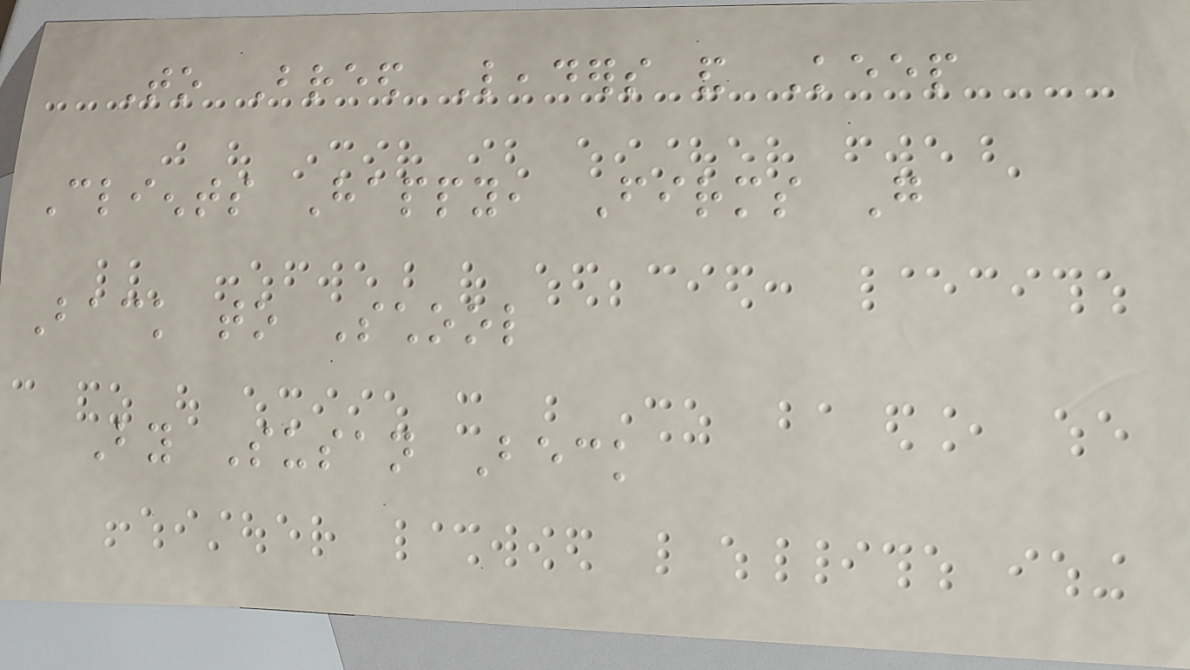To Breed Leaders and Keep
Clients Happy, Firms Go
Back to School
By Susan Beck
